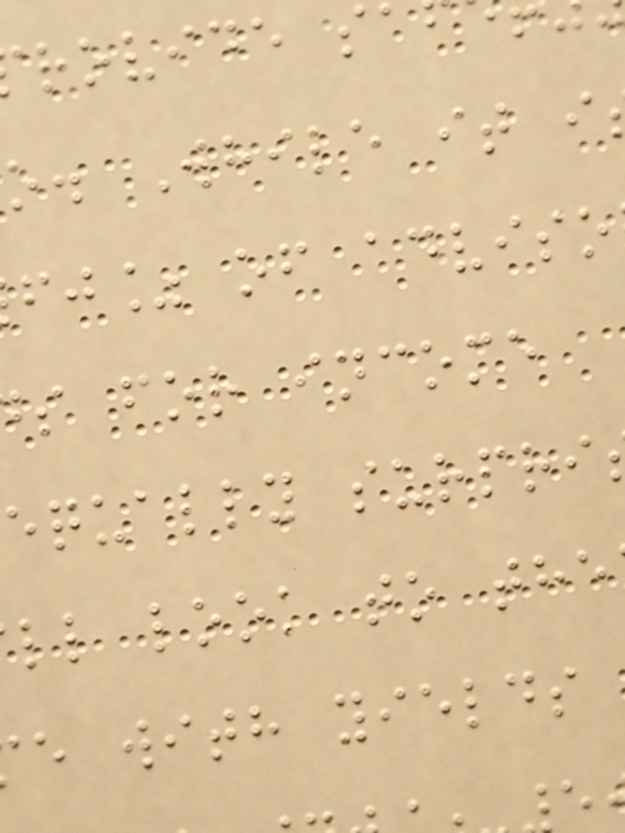rovide s
o. While it i
fj% of adviso
s for income
equally surpri
ll look to the
e with yields
